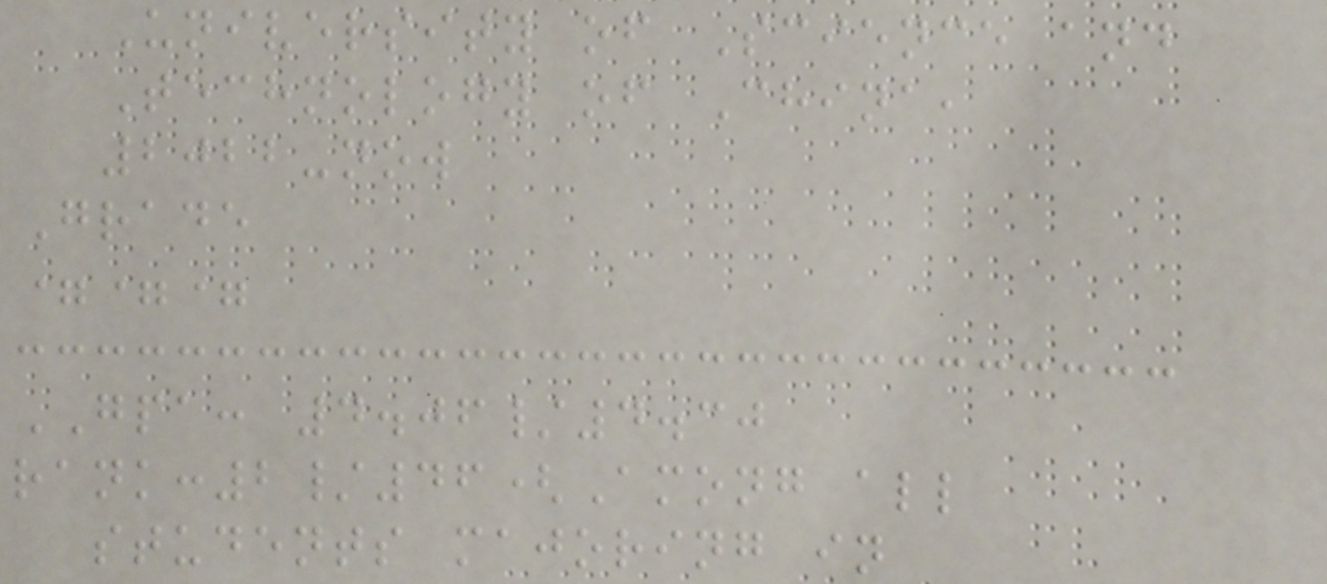University of Science and
Technology of China,
2022-now
Grade
===
GPA: 4.06/4.30
rank:2/46(Among all
students majoring in
